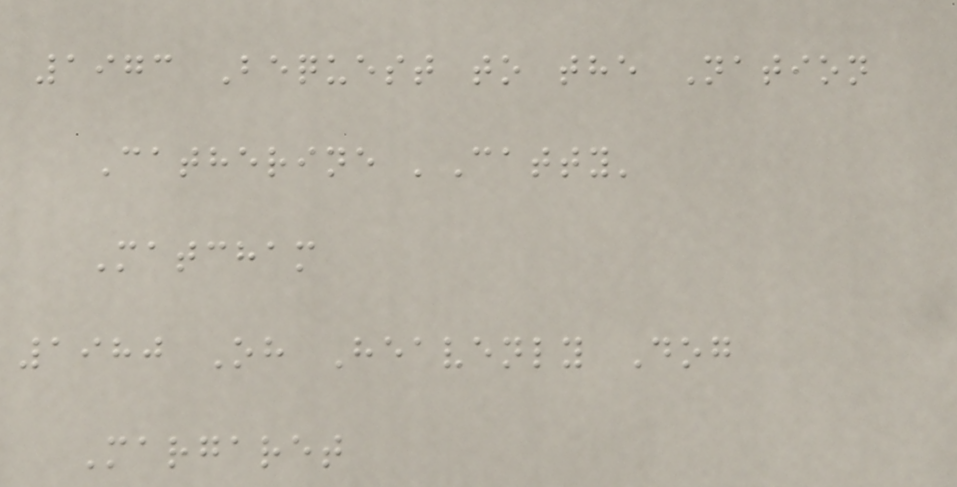1973 Bequest to the Nation
Catherine 'Catty'
Matcham
1980 Oh Heavenly Dog
Margaret
